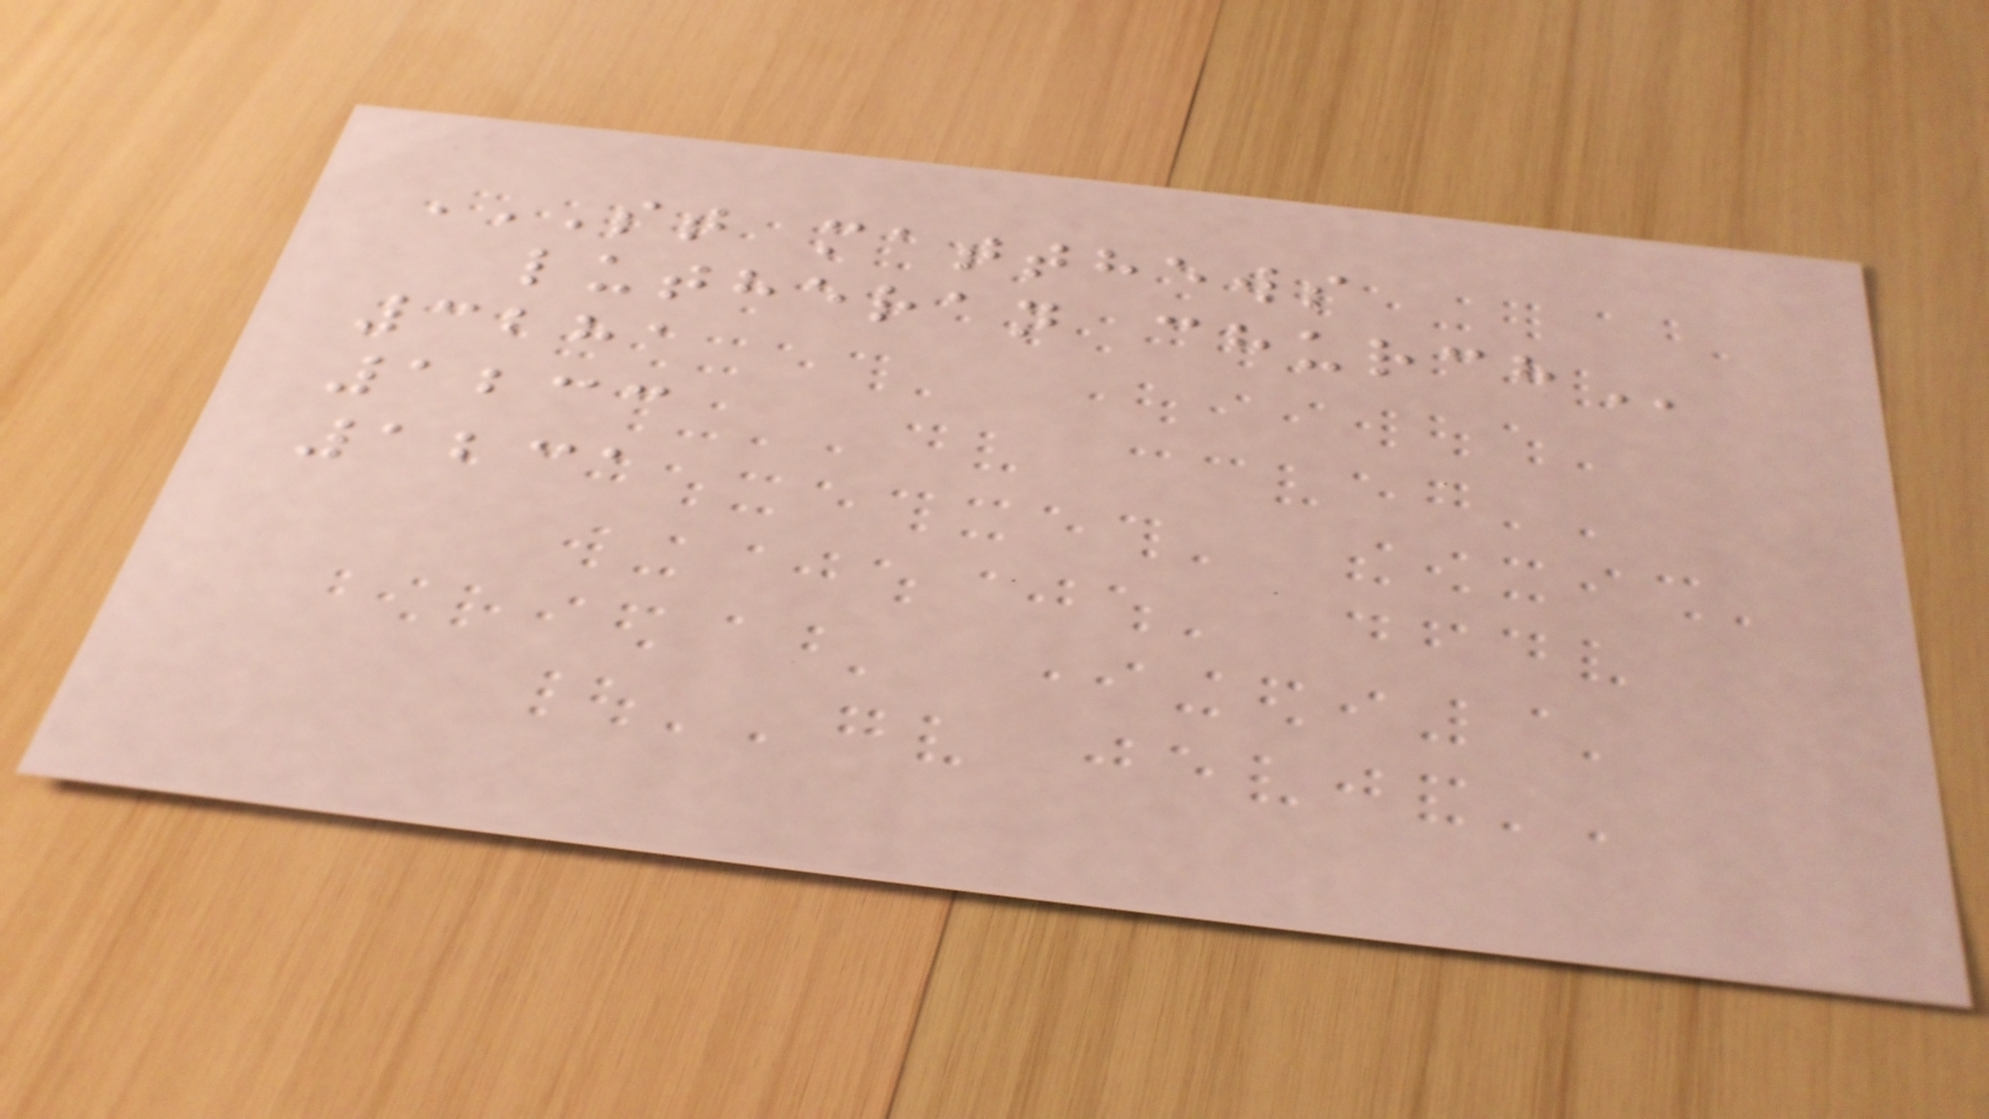ST MATTHEWS
LUTHERAN CHURCH
3281
1233
1231
